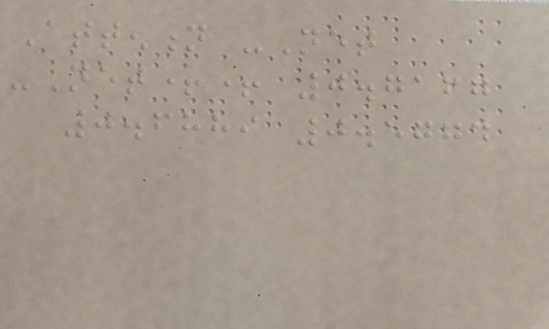Attention -Net
-Net++ 0.7167
0.6889 0.5774
